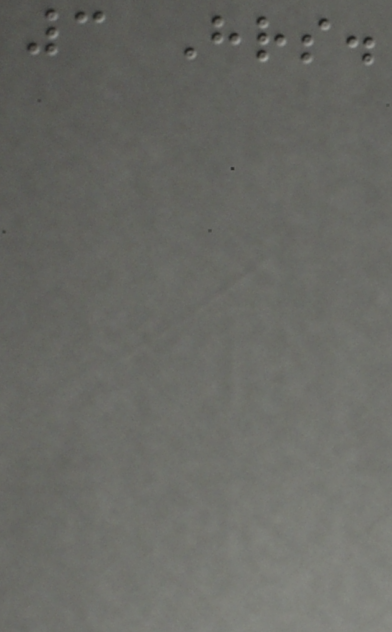3 Hrs.
